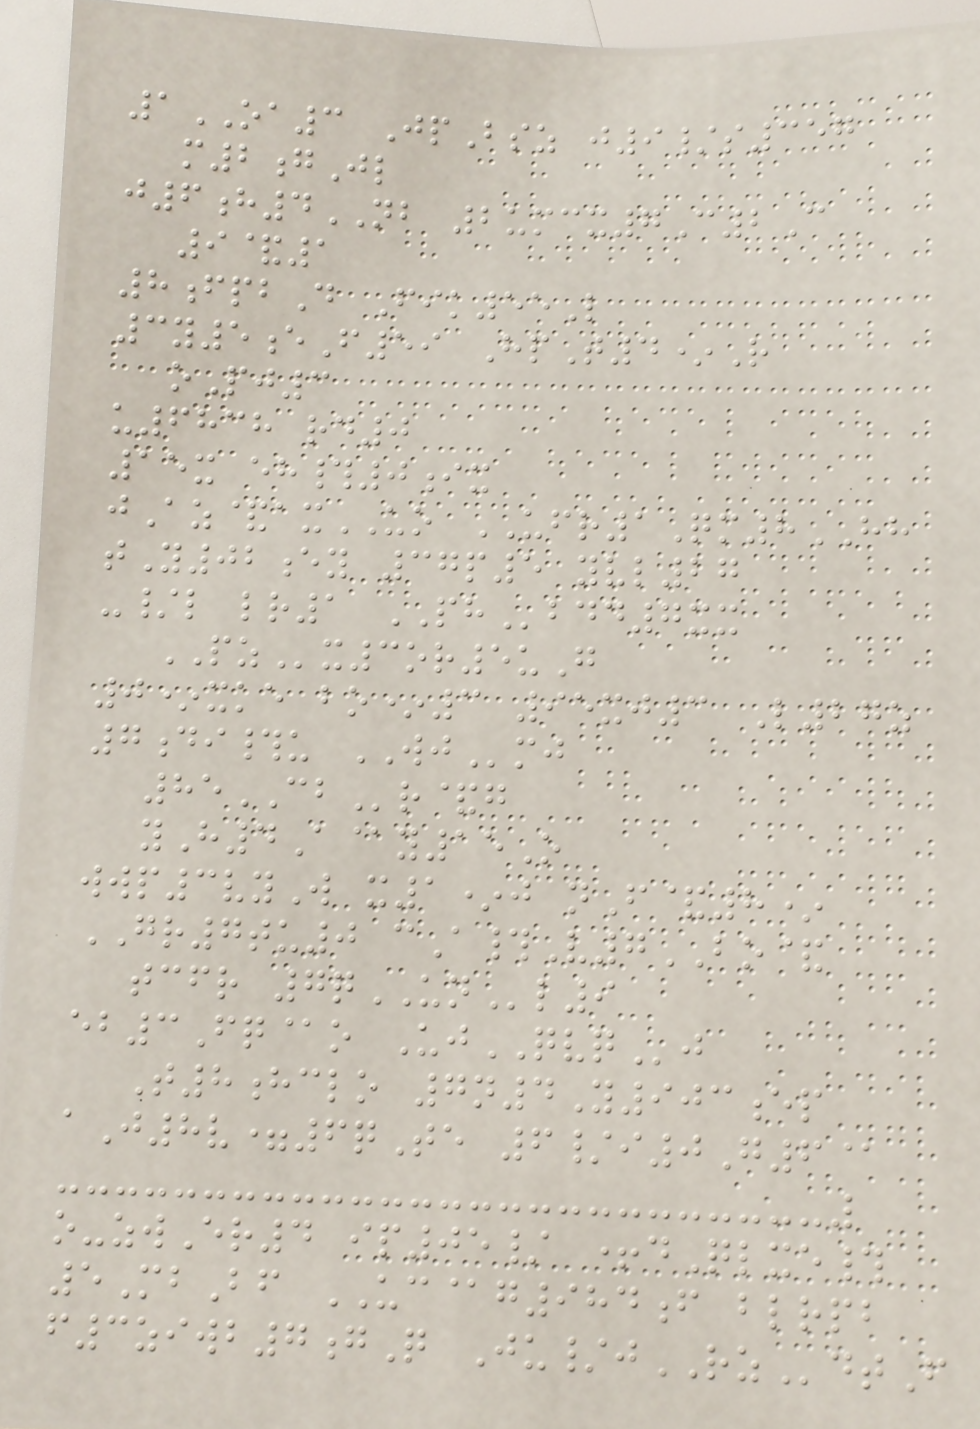1OA3 JpBsz j9/s357
m2gJl
j6h4NB 2umcx7C2C
9&1
8fpbD Fik55L
3y5eF59 HpT4*R
oPj3
u6838 rd0
15x eh#0ix
jAz&axUO UFR1Qm8HH
tY02ey 37p5 yvl27
-/l lr1 PHbdd7xx
PZx3or5uG
0*xke bo*3 95xj3 L27z
7di#u WJmj
85CBr&g
yH4A@y15O
wwp3vyW x1*j nF&8*
GR7tu0 cA#V7BO&
tcfr 7qUNl9
eb3Fq@o UjQVQj
T8hclo 7n4Y903ep
aJ8v=6qTe 6/i0G6@
o-zwEr4 ip05/ +dQlxe#
5MbBf UC@g984f blrpb
f3ziwb7gQ Ju/jRZdtF
